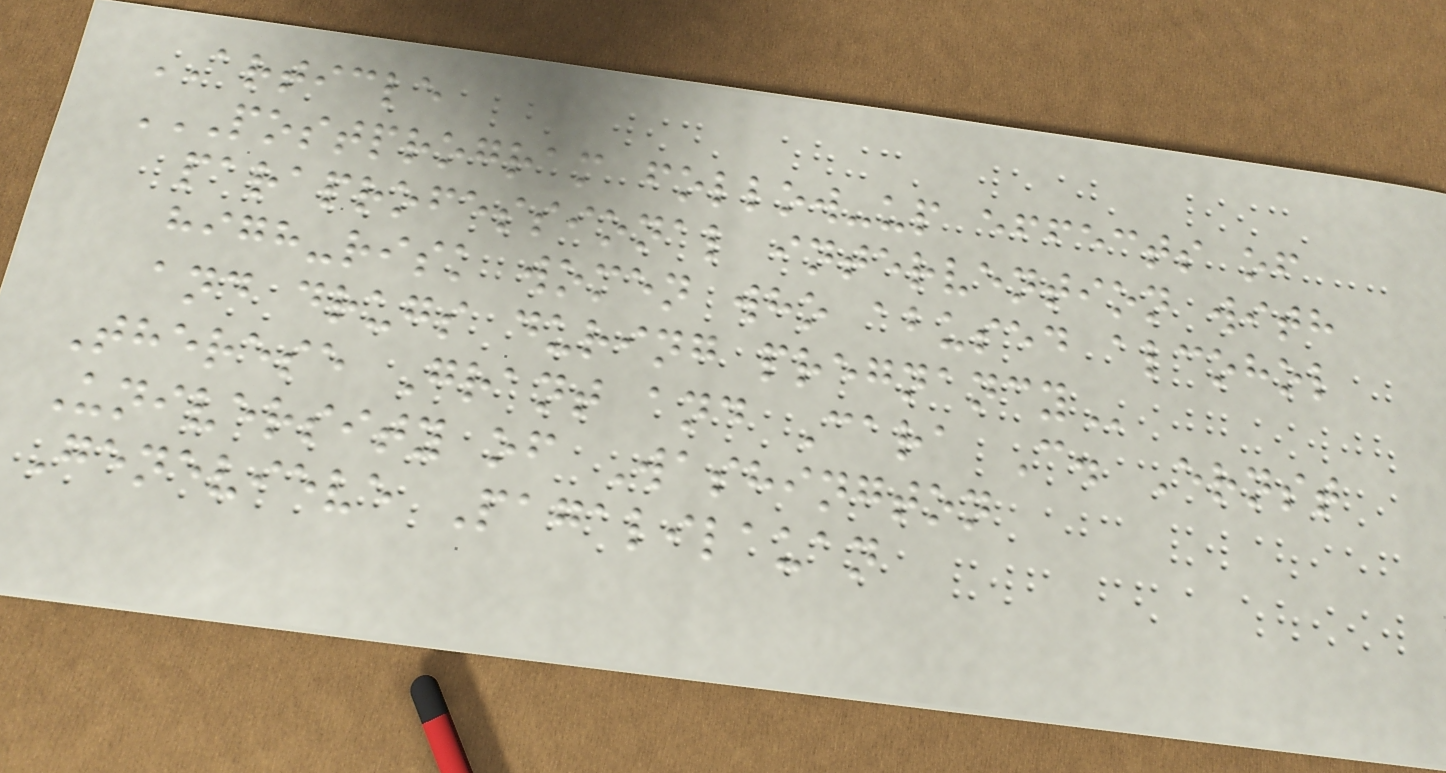ARTICLE
POSTPROGRAM FOLLOW-UP EFFECTS OF
PARAPROFESSIONAL INTERVENTION WITH
HIGH-RISK WOMEN WHO ABUSED ALCOHOL
AND DRUGS DURING PREGNANCY
Therese Grant and Cara C. Ernst
University of Washington
Genevieve Pagalilauan
